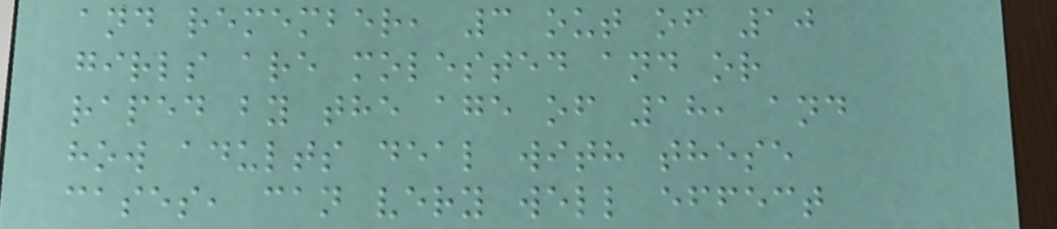and remember, 3 out of 10
girls are molested and or
raped by the age of 18, and
how adults deal with these
cases, can very well effect
